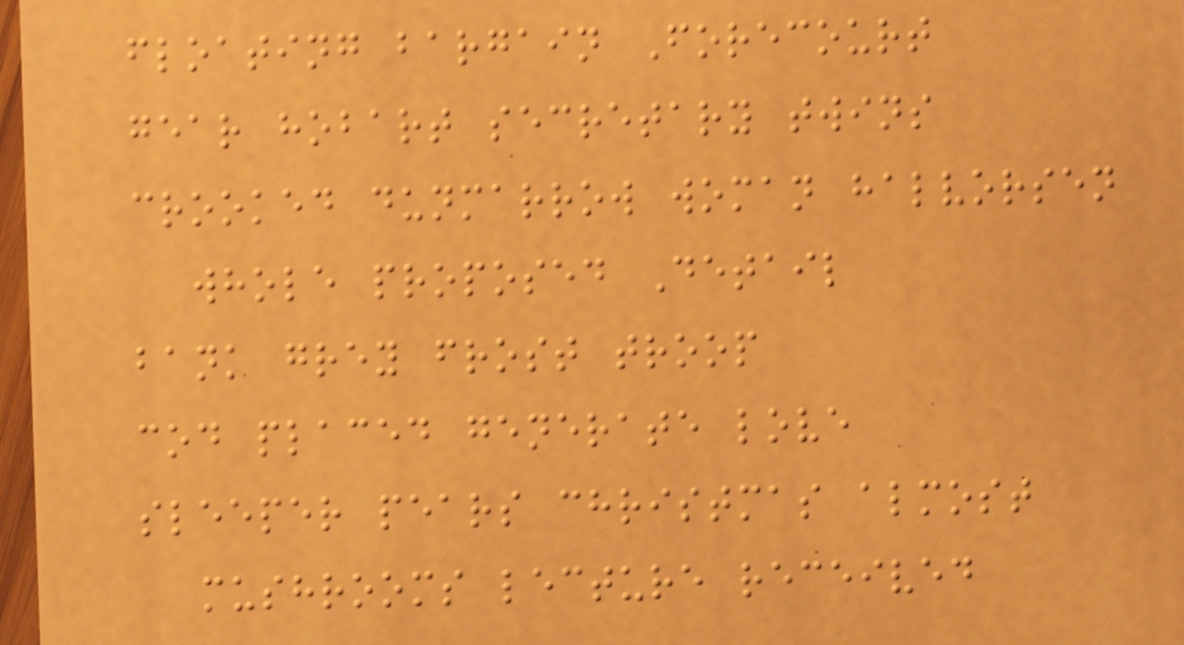floating bargain Forecourt
gear hobart secretary twins
crooked dunmarrow woman halvorsen
whole proposed Detail
bank grey frost troop
cod placed generate love
sleeper pears christmas almost
mushrooms lecture received
